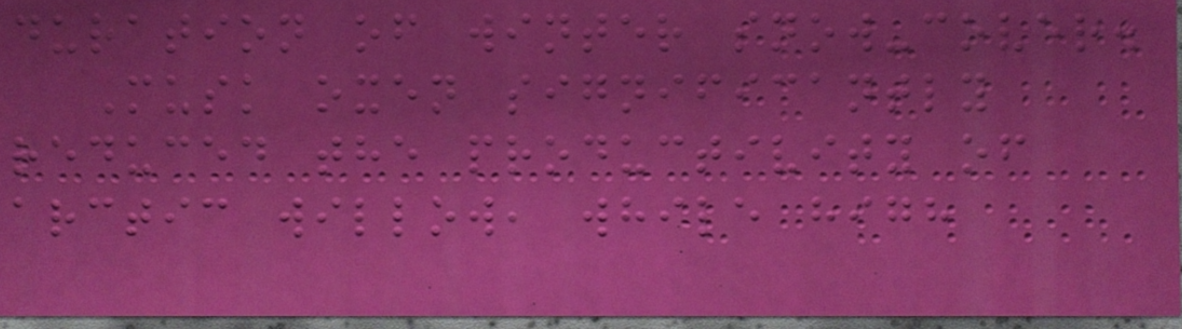duration of winter snow-cover.
Musk oxen significantly
reduced the productivity of
arctic willow, while high
